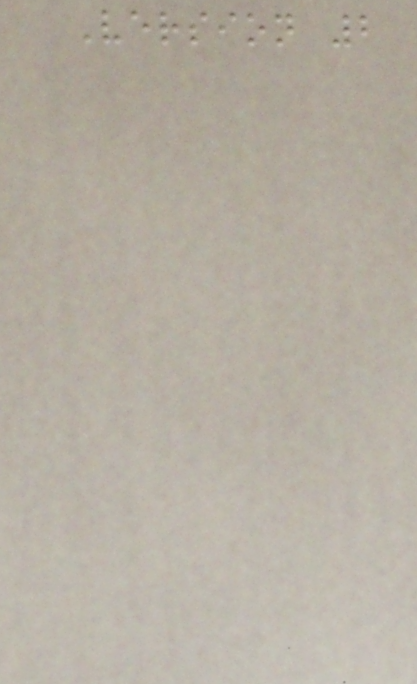Version 2
